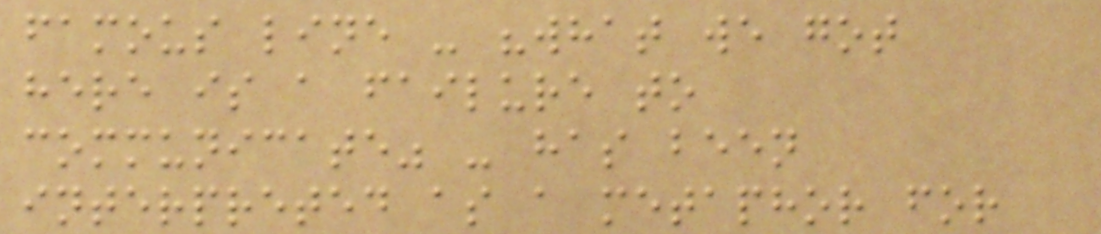famous line - "what we got
here is a failure to
communicate" - has been
interpreted as a metaphor for
